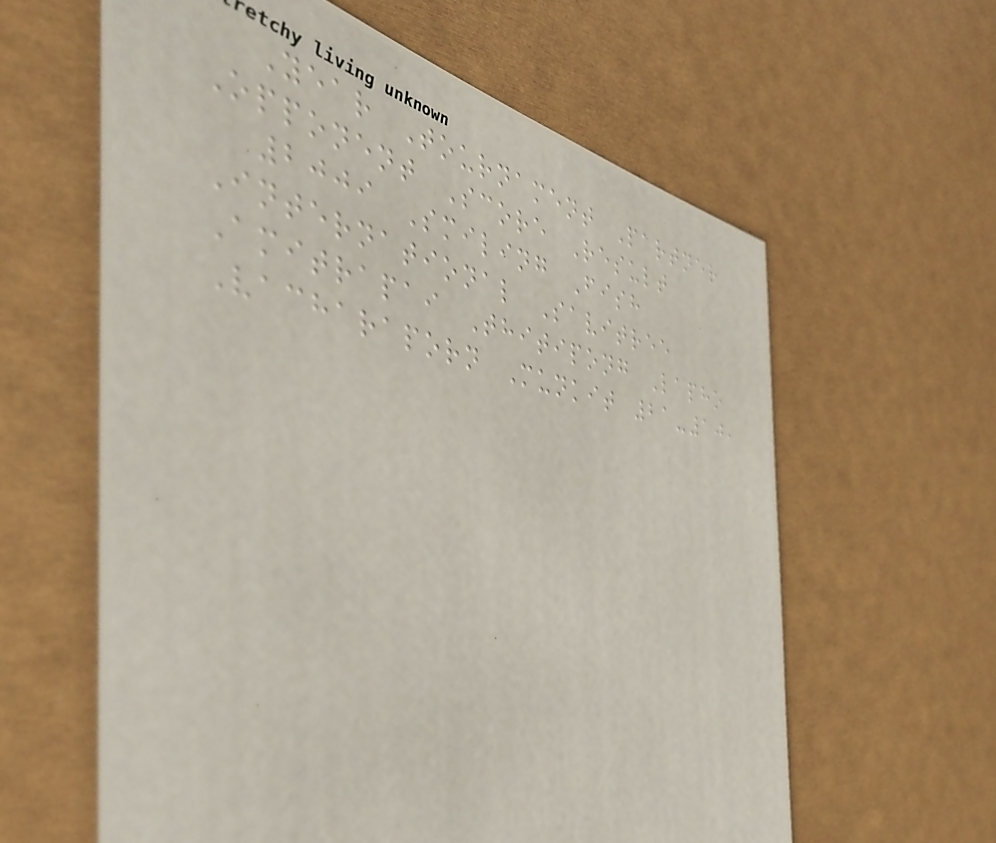Year Tournament Partner
Opponent Score Result
2009 Smiling Fish
International Savitree
Amitrapai Thitipong Lapho
Vacharaporn Munkit 21-10,
